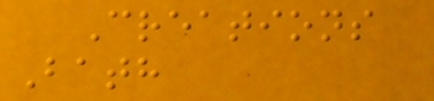Creations
Bath
